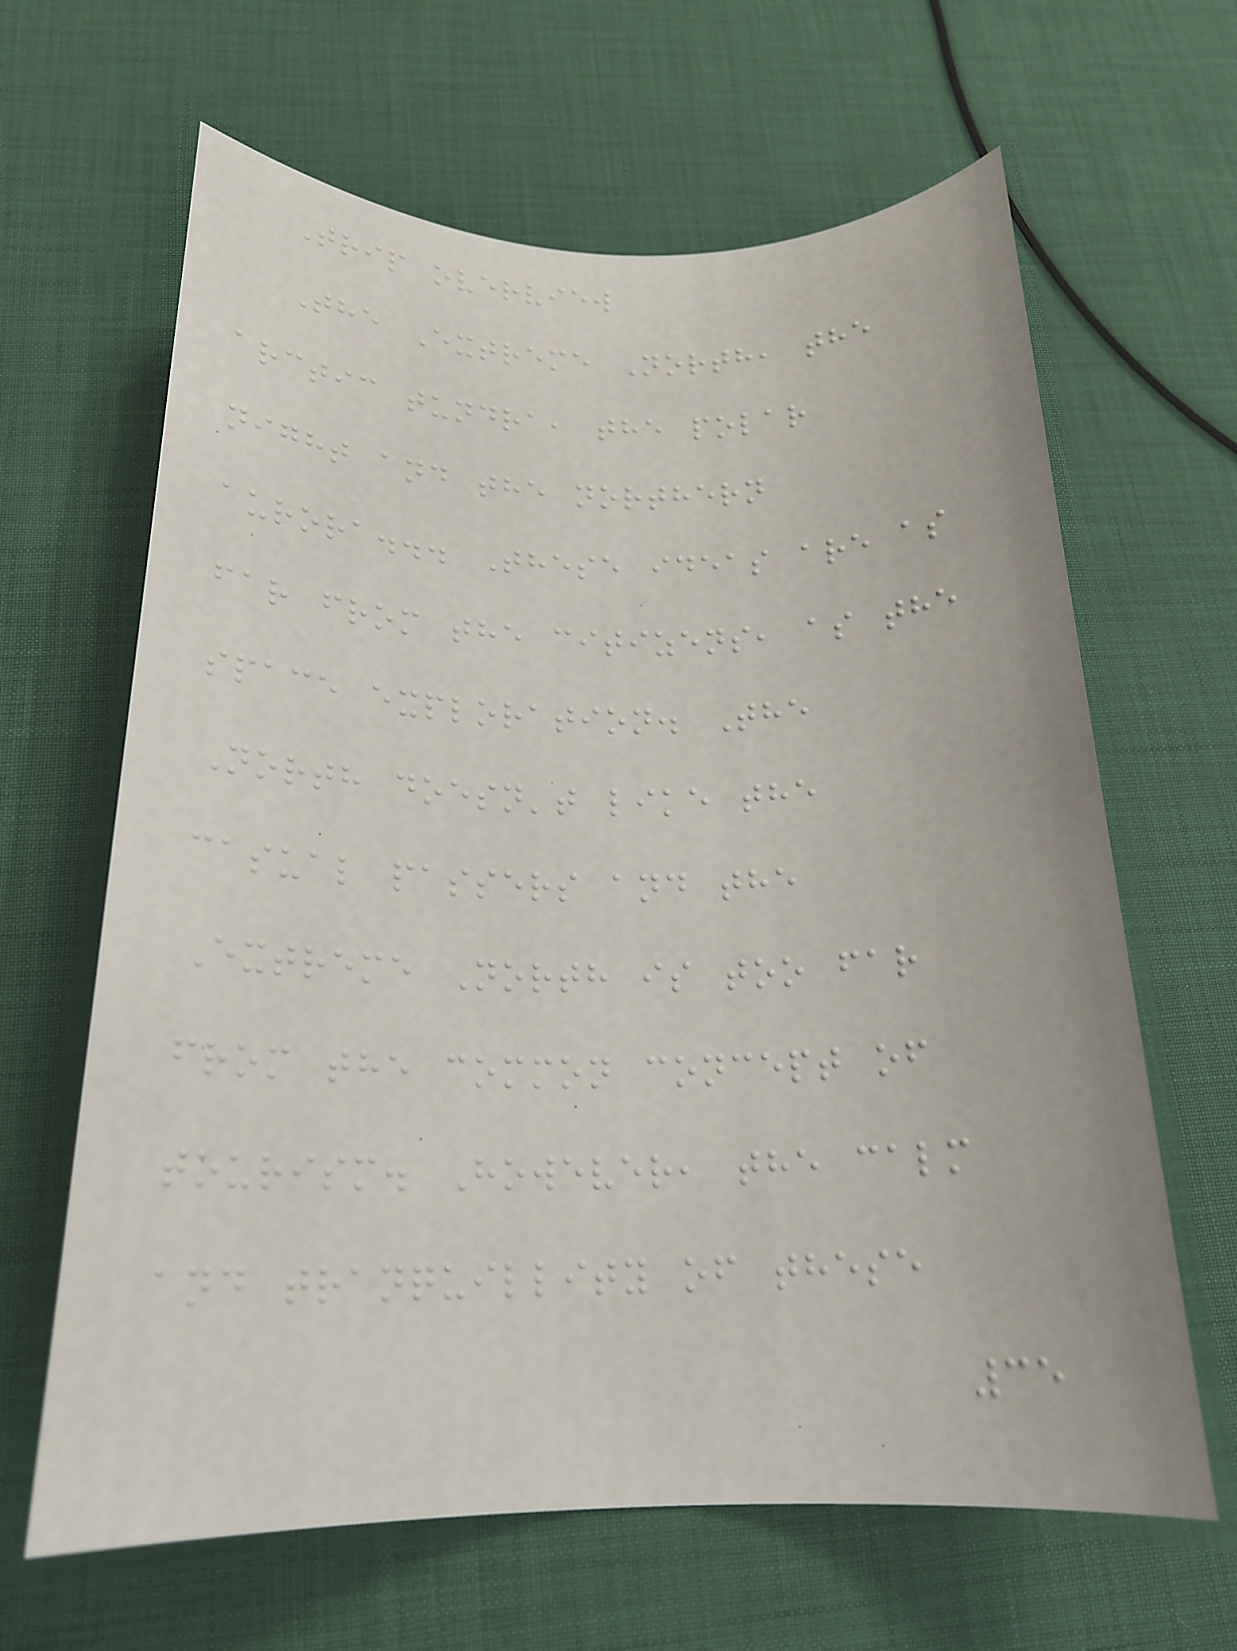Trip overview
The Extreme North, the
arctic tundra, the polar
night and the northern
aurora... These ideas are as
far from the citizens, as the
space exploration. The
North doesn't like the
casual passers and the
Extreme North is too far
from the common concept of
tourism. However, the calm
and tranquillity of these
35
